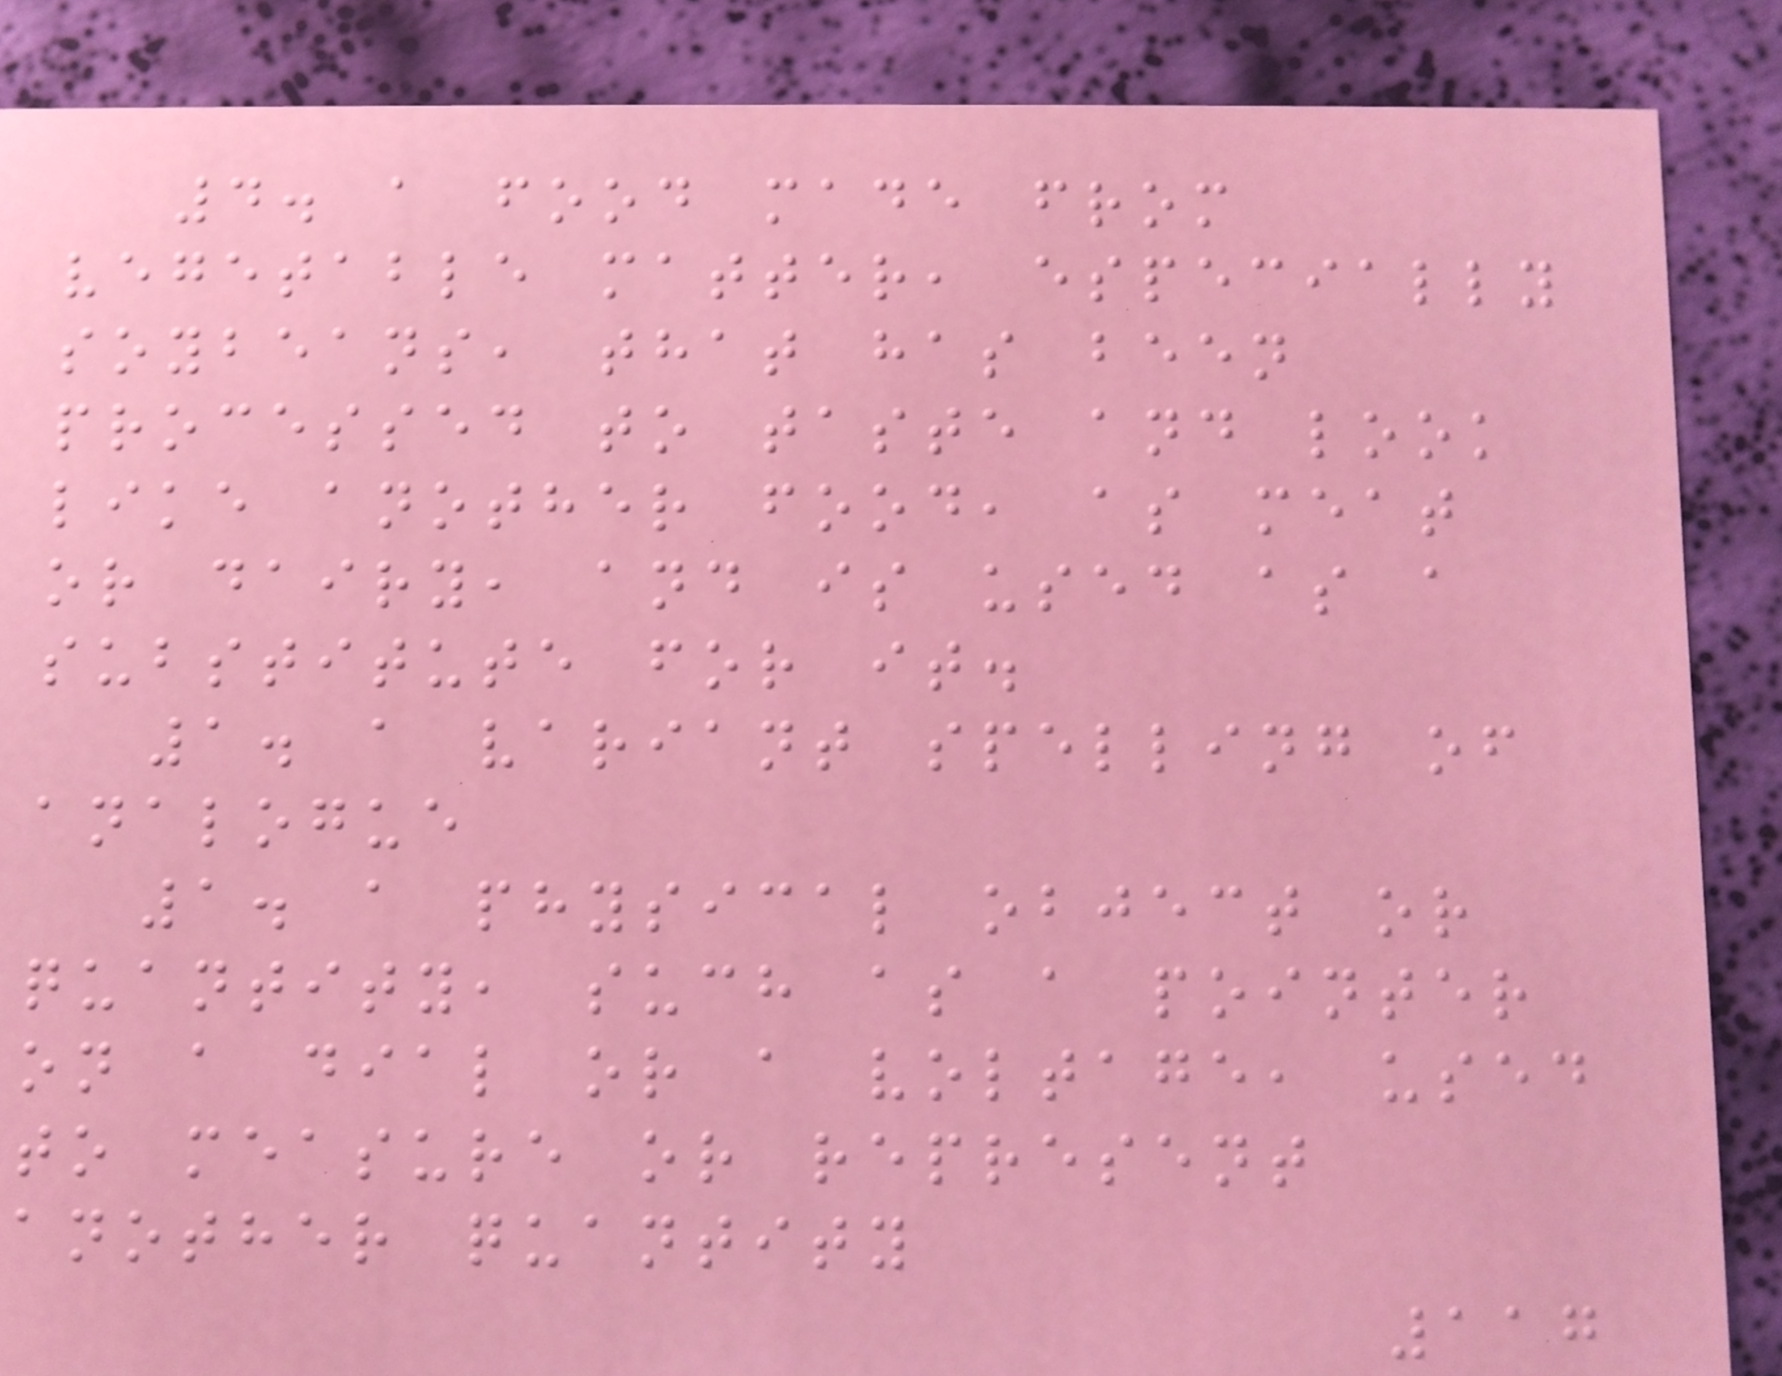4. a food made from
vegetable matter, especially
soybeans, that has been
processed to taste and look
like another food, as meat
or dairy, and is used as a
substitute for it.
1. a variant spelling of
analogue
1. a physical object or
quantity, such as a pointer
on a dial or a voltage, used
to measure or represent
another quantity
117
